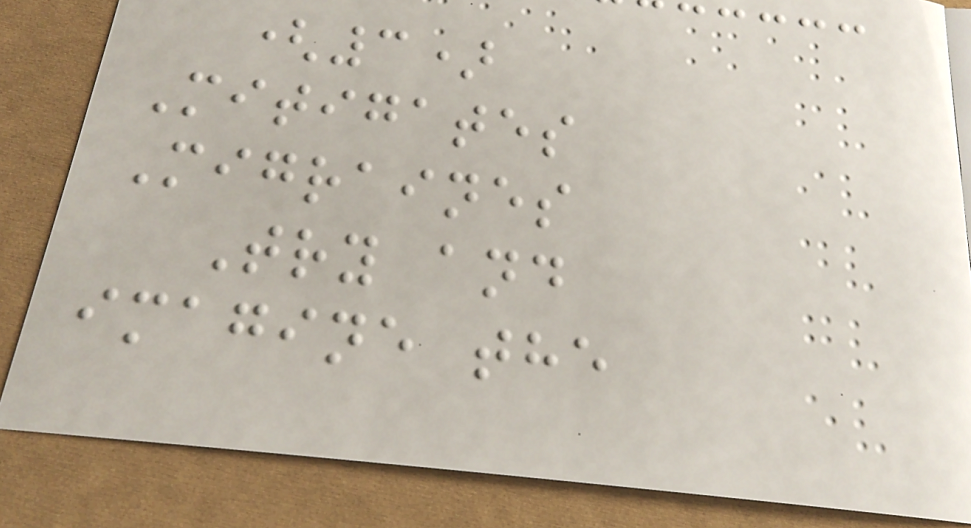(3)
Mitigates
Migraines
Try and
imagine the
